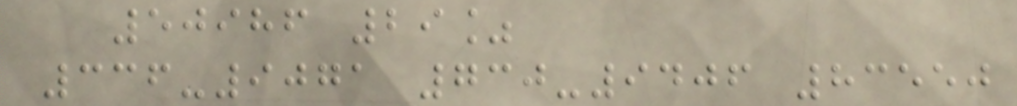50986 29%
336-9071 730-9406 83550
